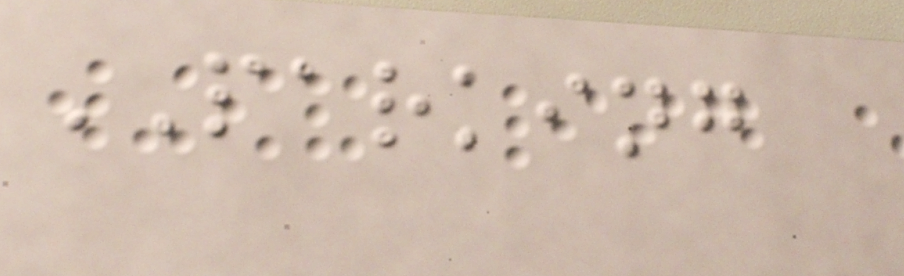PARKING
